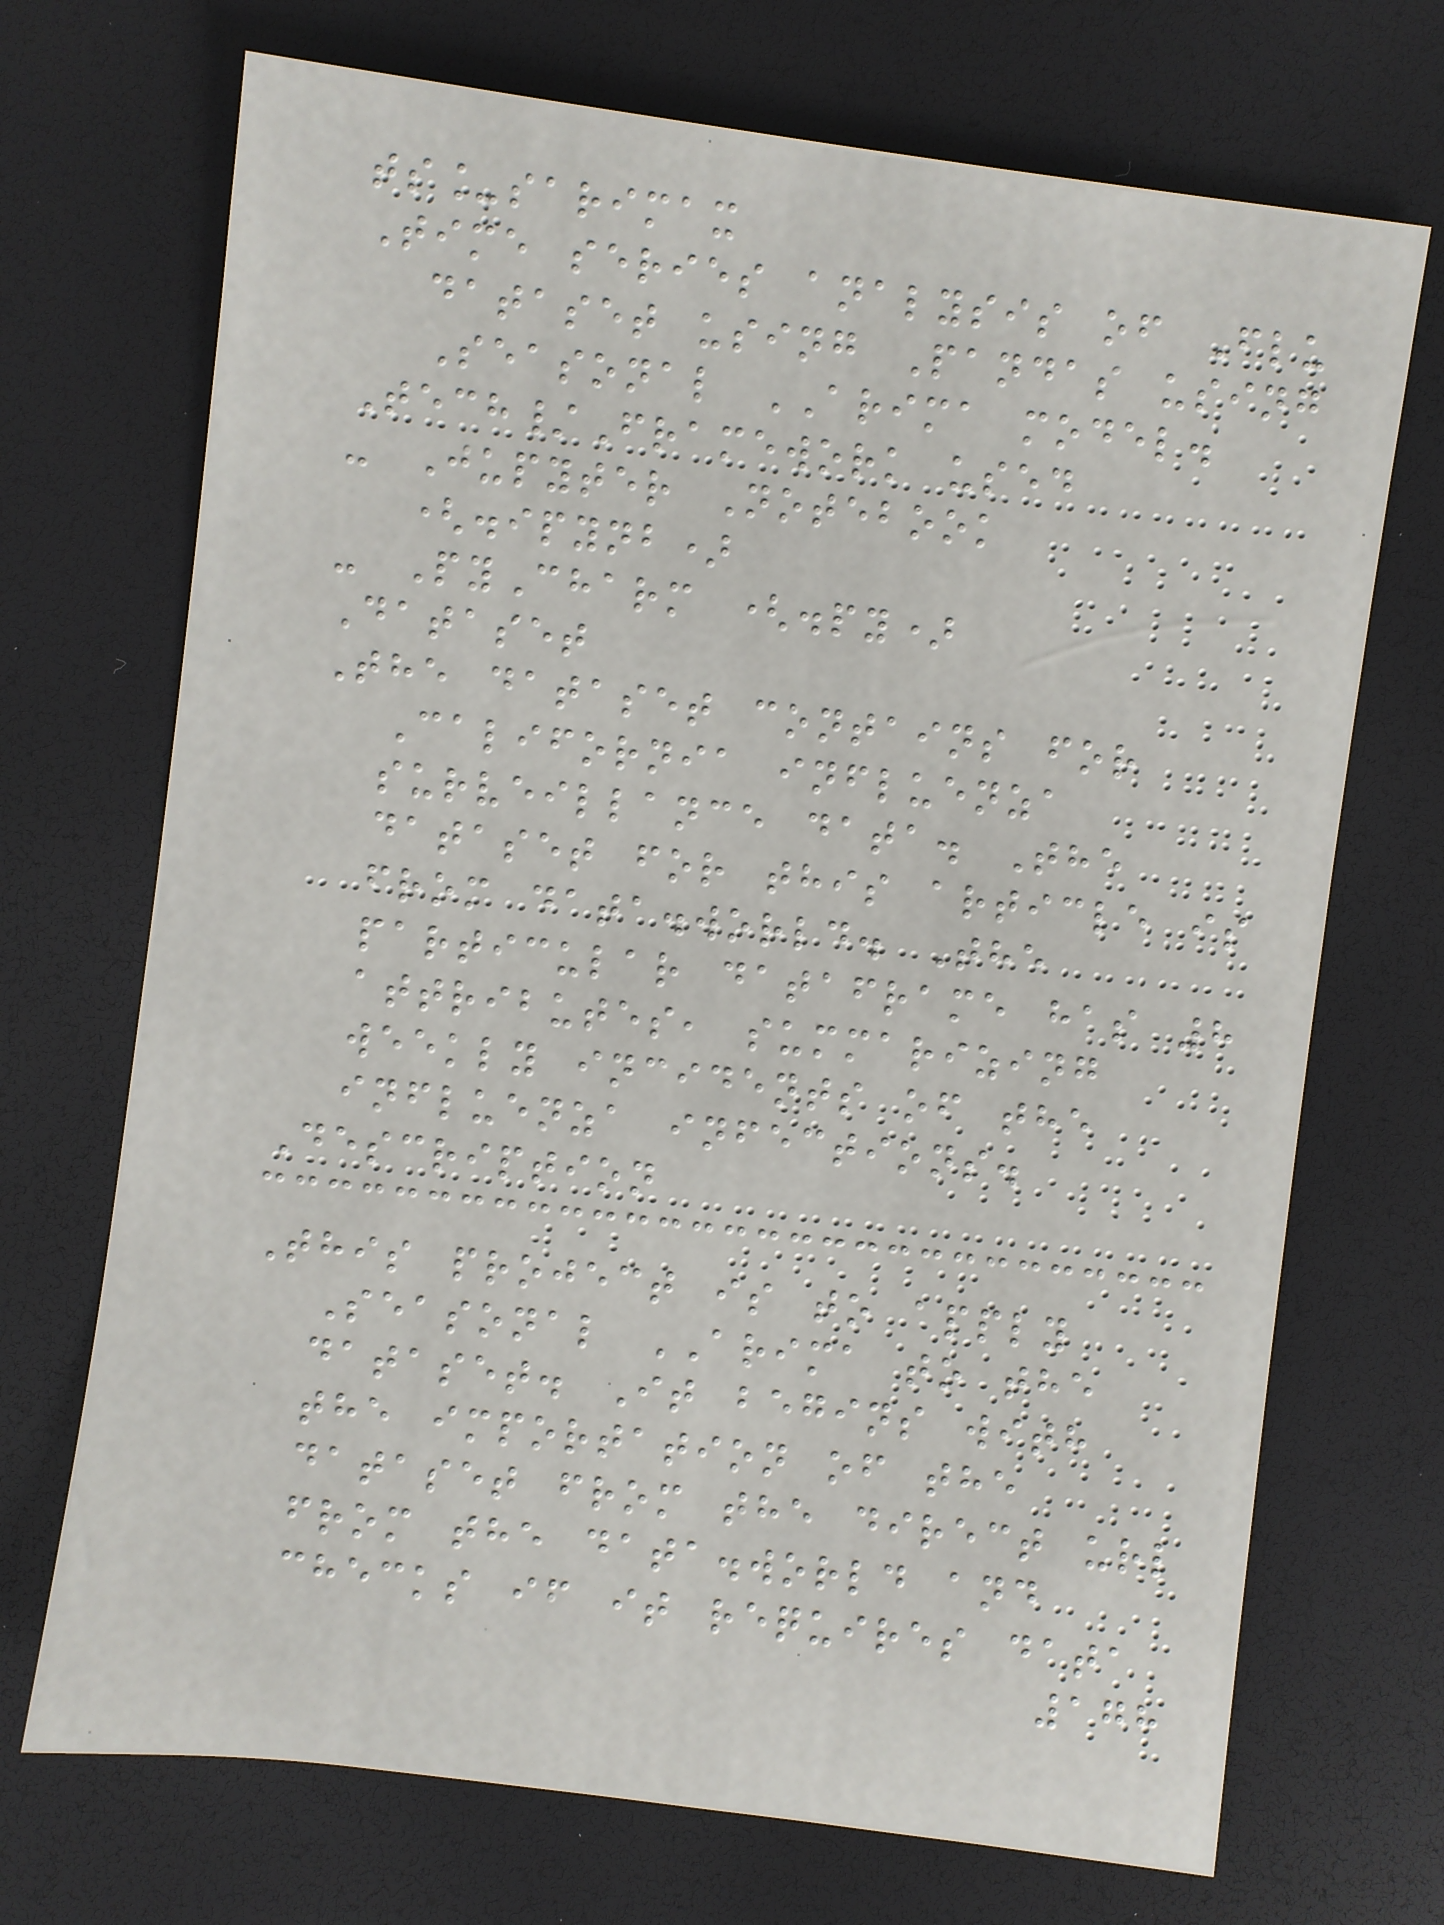ts_sarimax
Time series analysis of Flu
dataset using Pandas using
Seasonal ARIMA model.
Tech/Framework used
- Jupyter Notebook
(.ipynb)
- PyCharm (.py)
Dataset
The dataset contains for
California influenza
surveillance data. The
dataset for this article is
from data.world. The
particular dataframe has 8
attributes, summarizing
weekly incidents of the
influenza infections.
Description
This project is to apply
Seasonal ARIMA to the
dataset. It begins with
the importation of the
dataset from the direct url
from the data.world and
checks if it requires data
178
